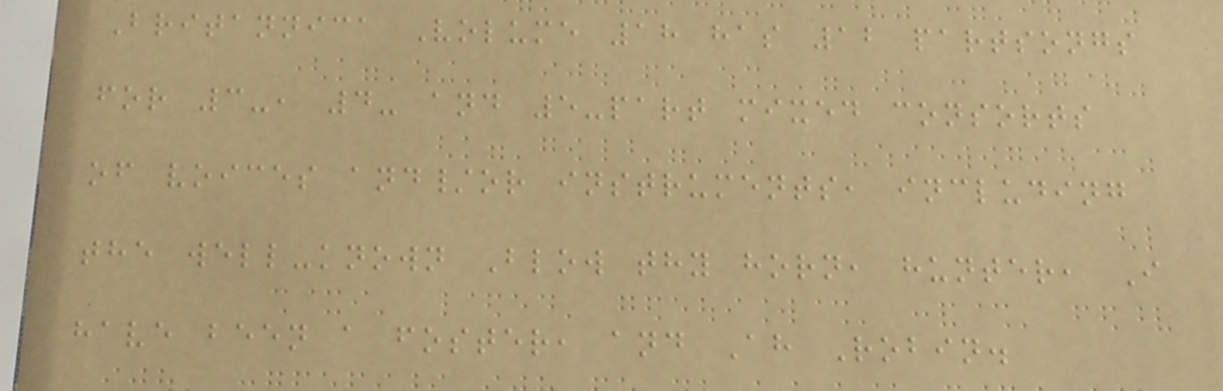Britannica Volume 18 has 12 partsongs
for 3-, 4- and 5-part mixed consorts
of voices and/or instruments, including
the well-known Blow thy horn, hunter, I
have been a foster, and Ah Robin.
